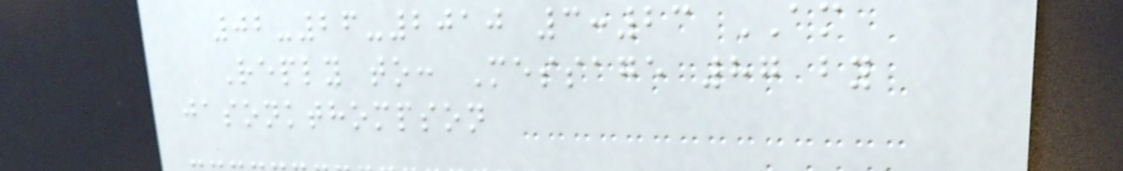02-26-2010 3:23 AM
Reply to: Message 87 by
jasonkthompson
